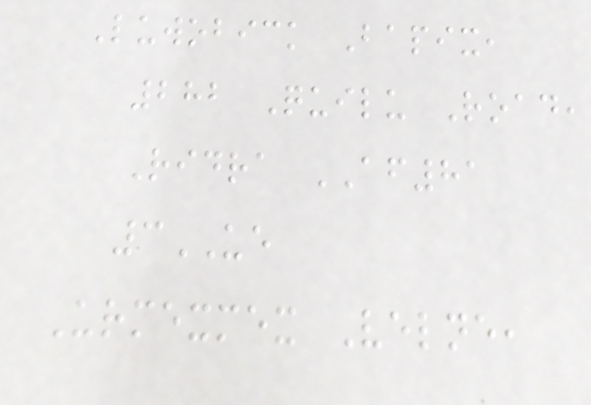Luwobick Bapix,
282 Quilu Road,
Ridra AF81
3UE
Urmexmex Velne,
